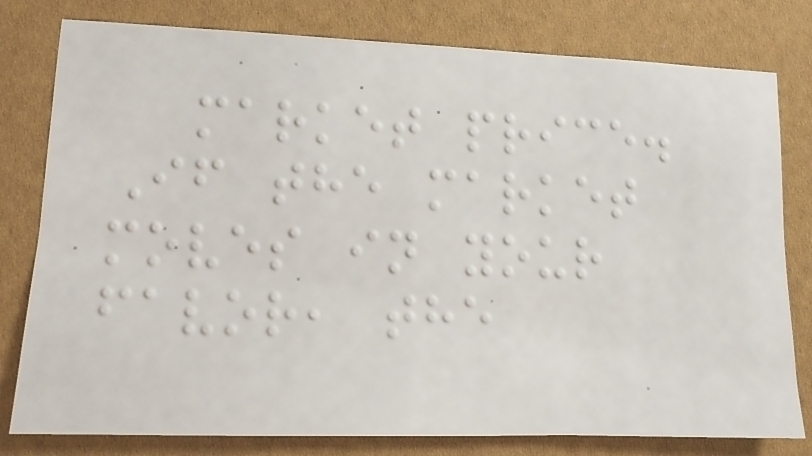market price.
If the market
moves in your
favor, the
